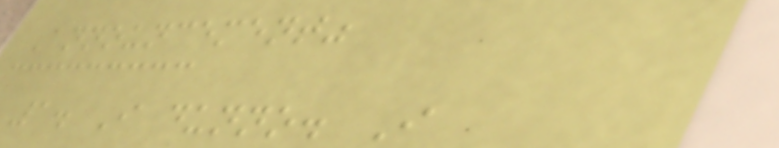Announcement"
1. I dunno. I
